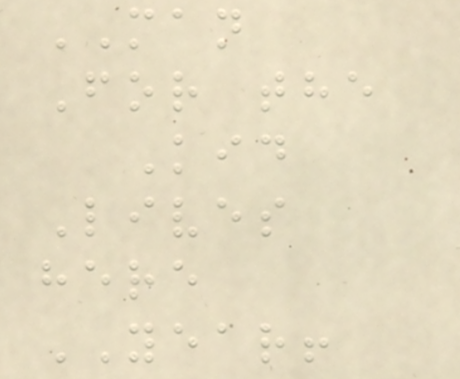MAN
For the
Kid
Lives
here
YEAR!
